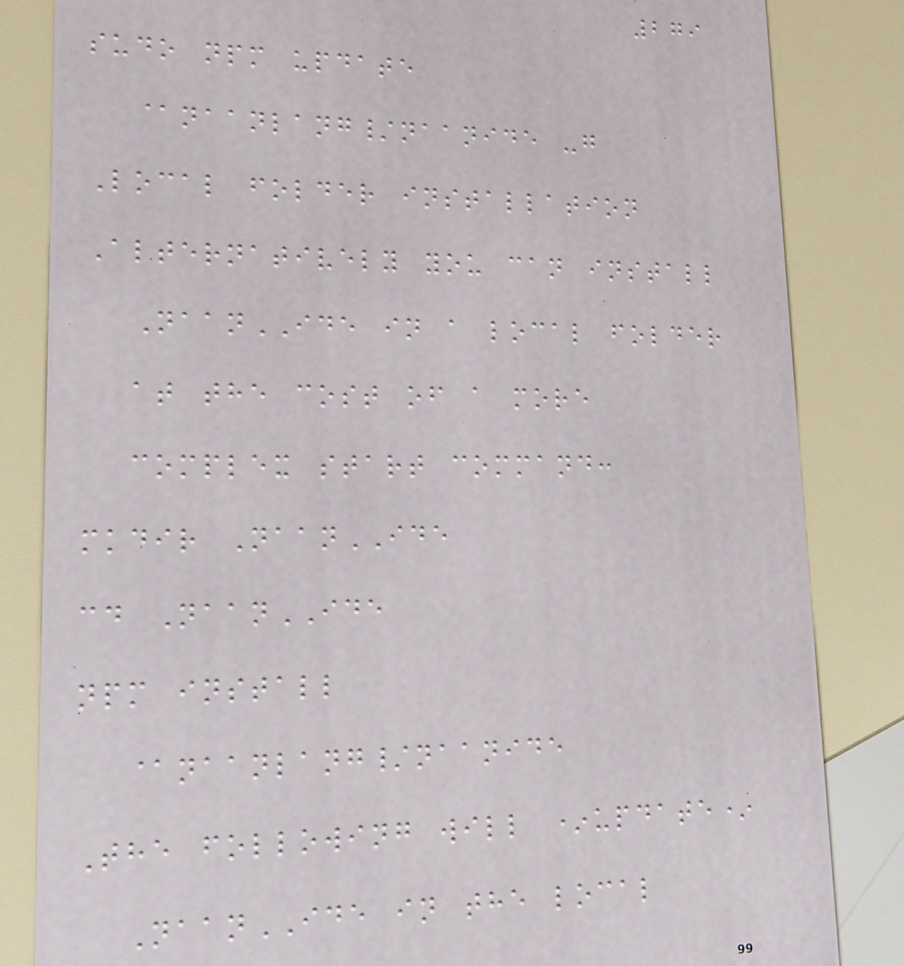279
sudo npm update
@naanlang/naanide -g
Local folder installation
Alternatively you can install
NaanIDE in a local folder
at the cost of a more
complex start command:
mkdir NaanIDE
cd NaanIDE
npm install
@naanlang/naanide
The following will *update*
NaanIDE in the local
